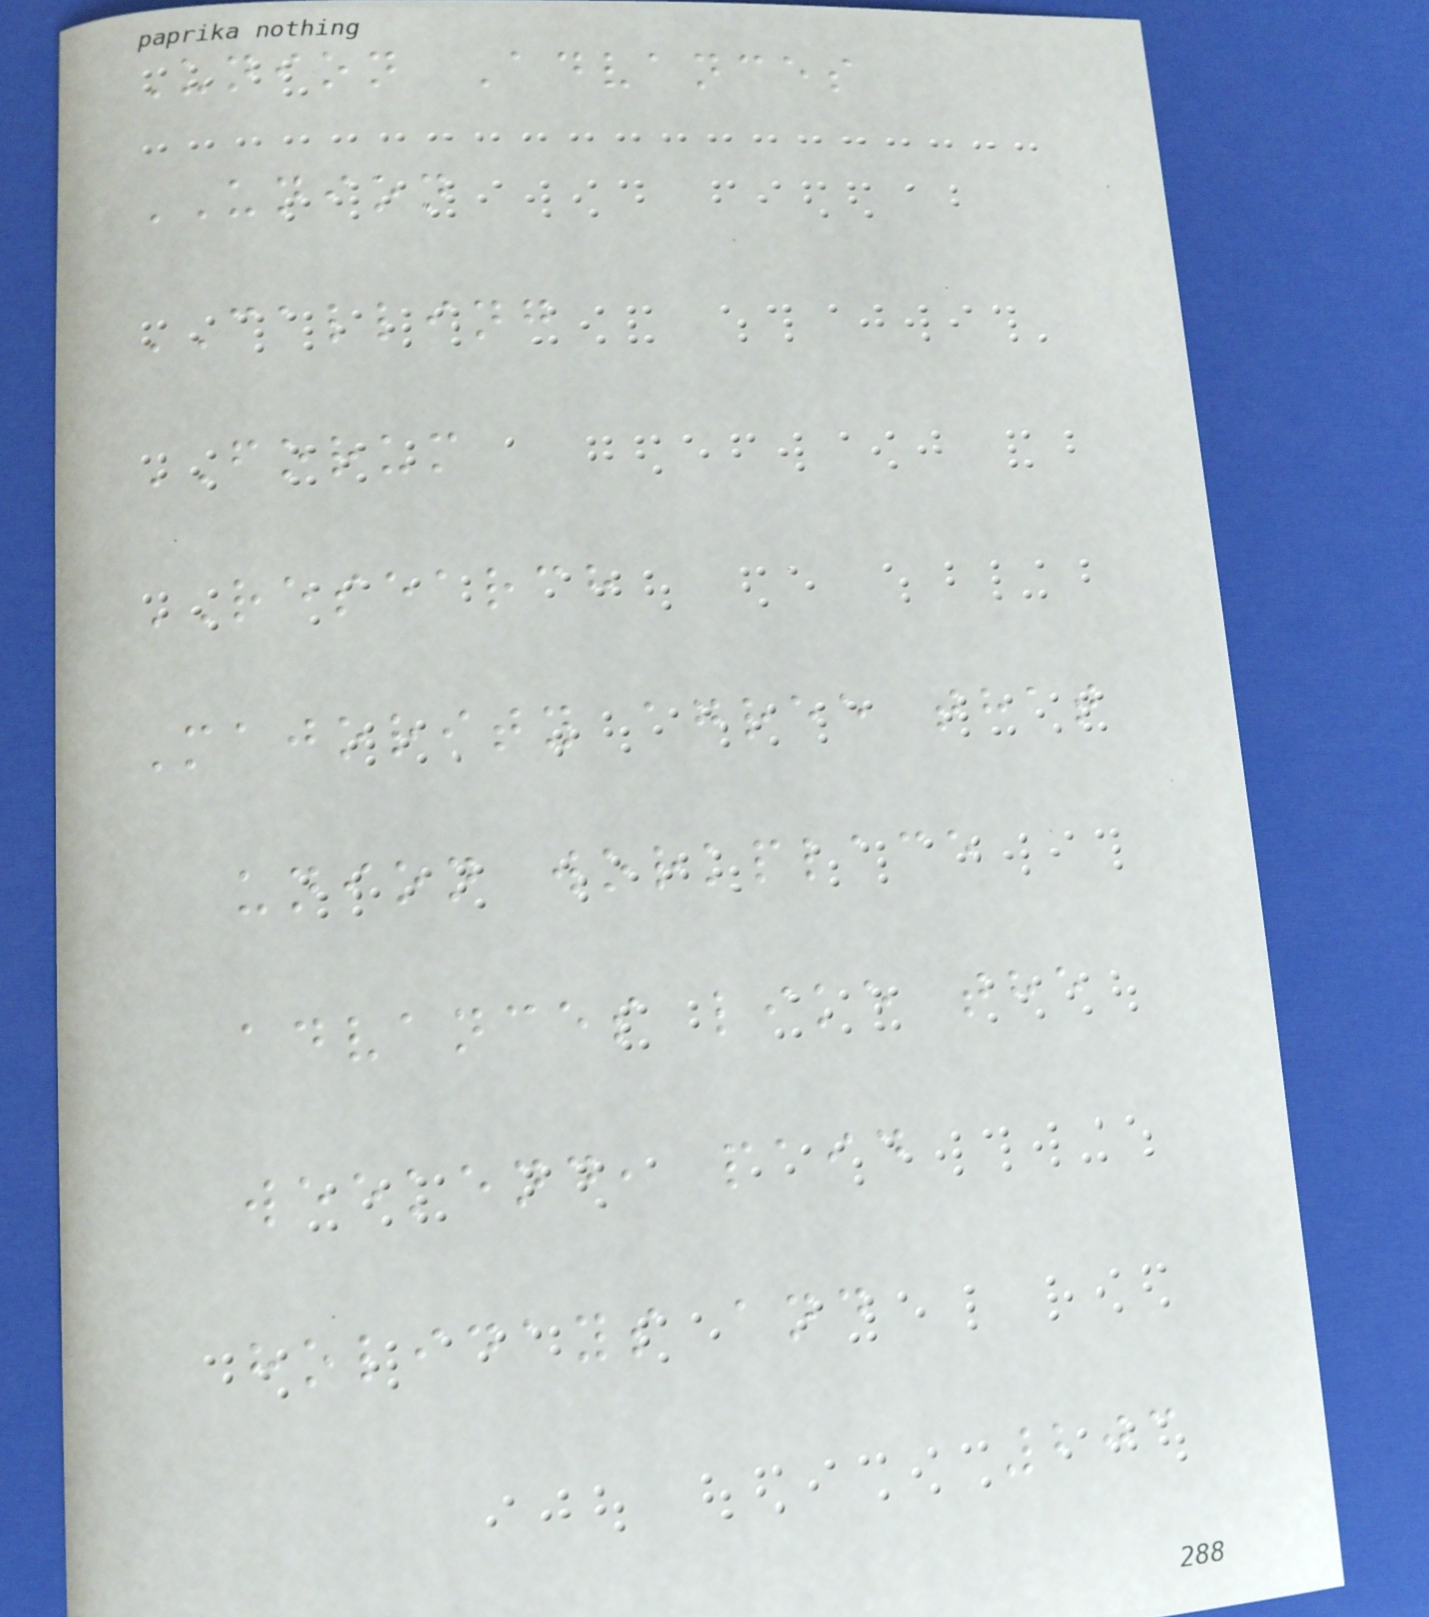Union Advances
UNION
CALLING
FORUM
RESEARCH
Majority agree that
union workplace
advances like the
weekend, paid
holidays and
203
